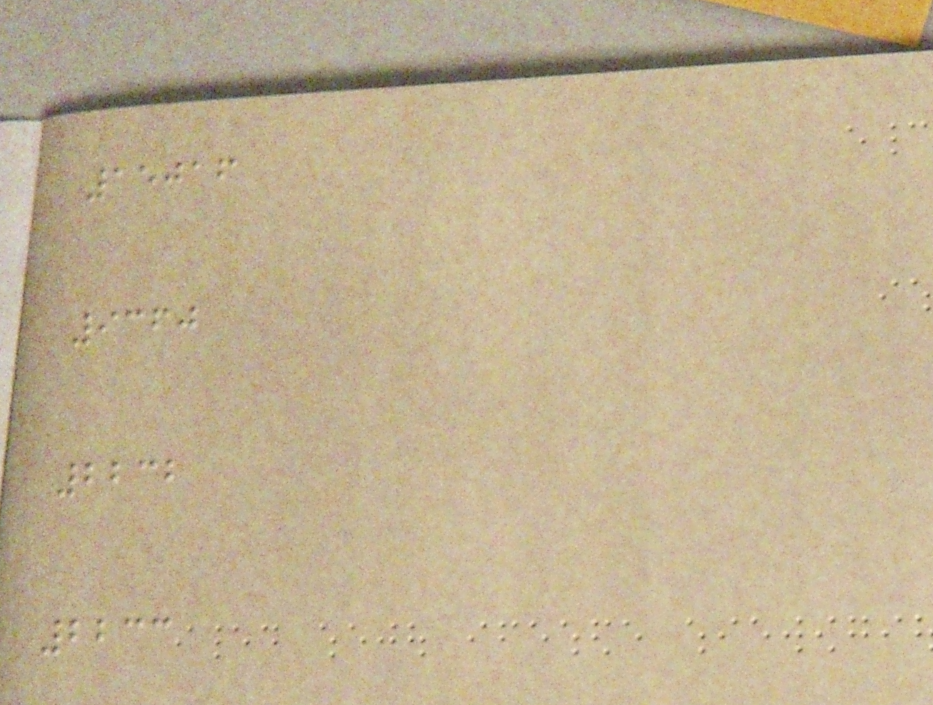15016
9360
2232
2233
